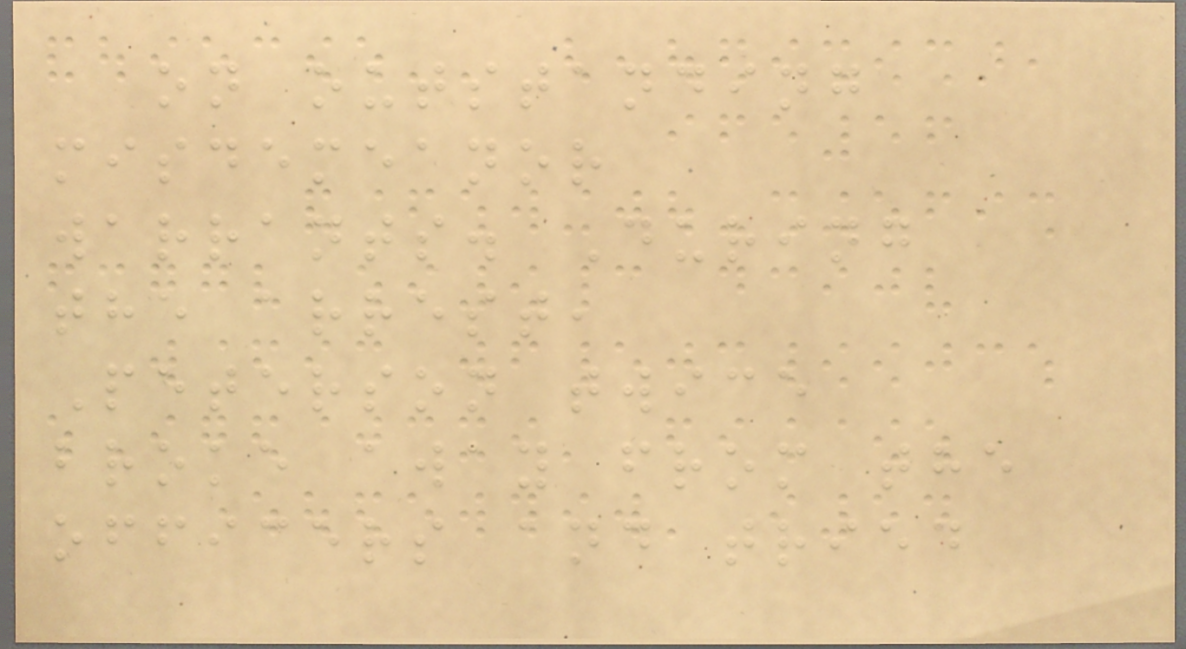on outstanding
misdemeanor
warrants. During
the arrest,
Peterson twice
broke away from the
officers and tried
